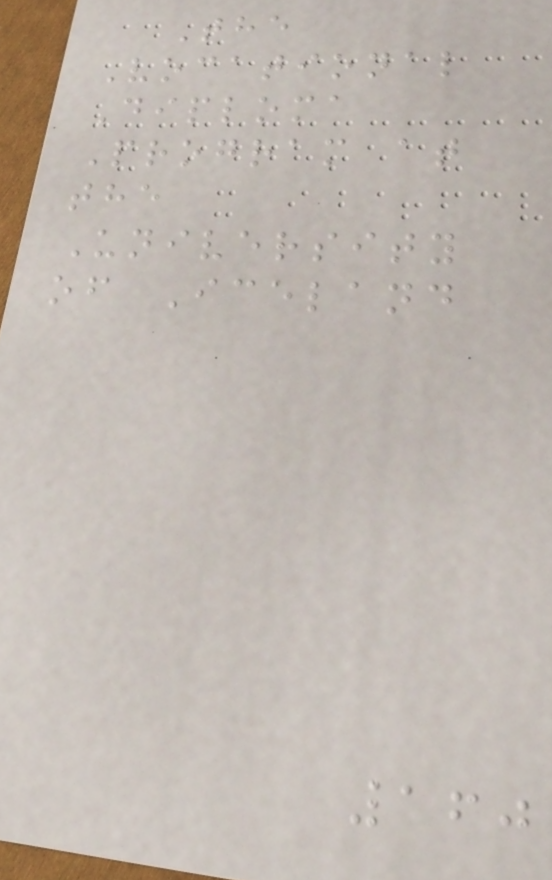The
Vocational
Diploma
Program at
the
University
of Iceland
160
